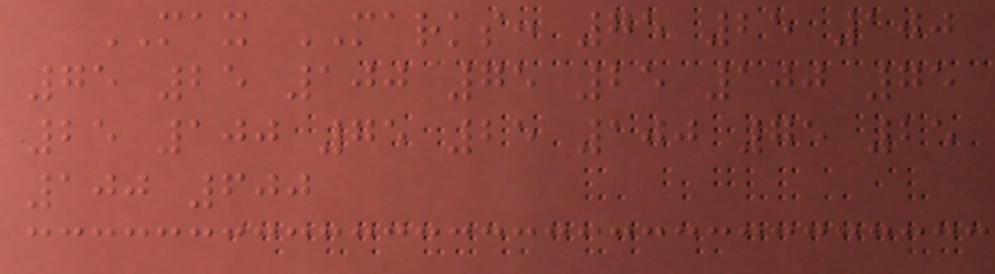MAX MARKS: 75 25 100
75 25 100 75 25 100 75
25 100 75 25 100 75 25
100 600
